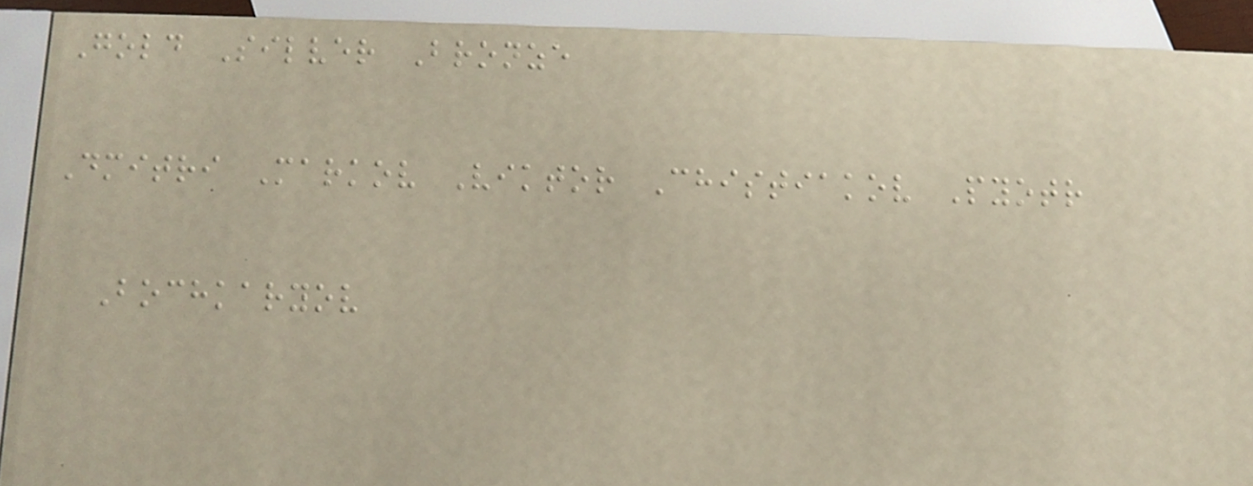Gold Silver Bronze
Dmitri Markov Viktor Chistiakov Pyotr
Bochkaryov
